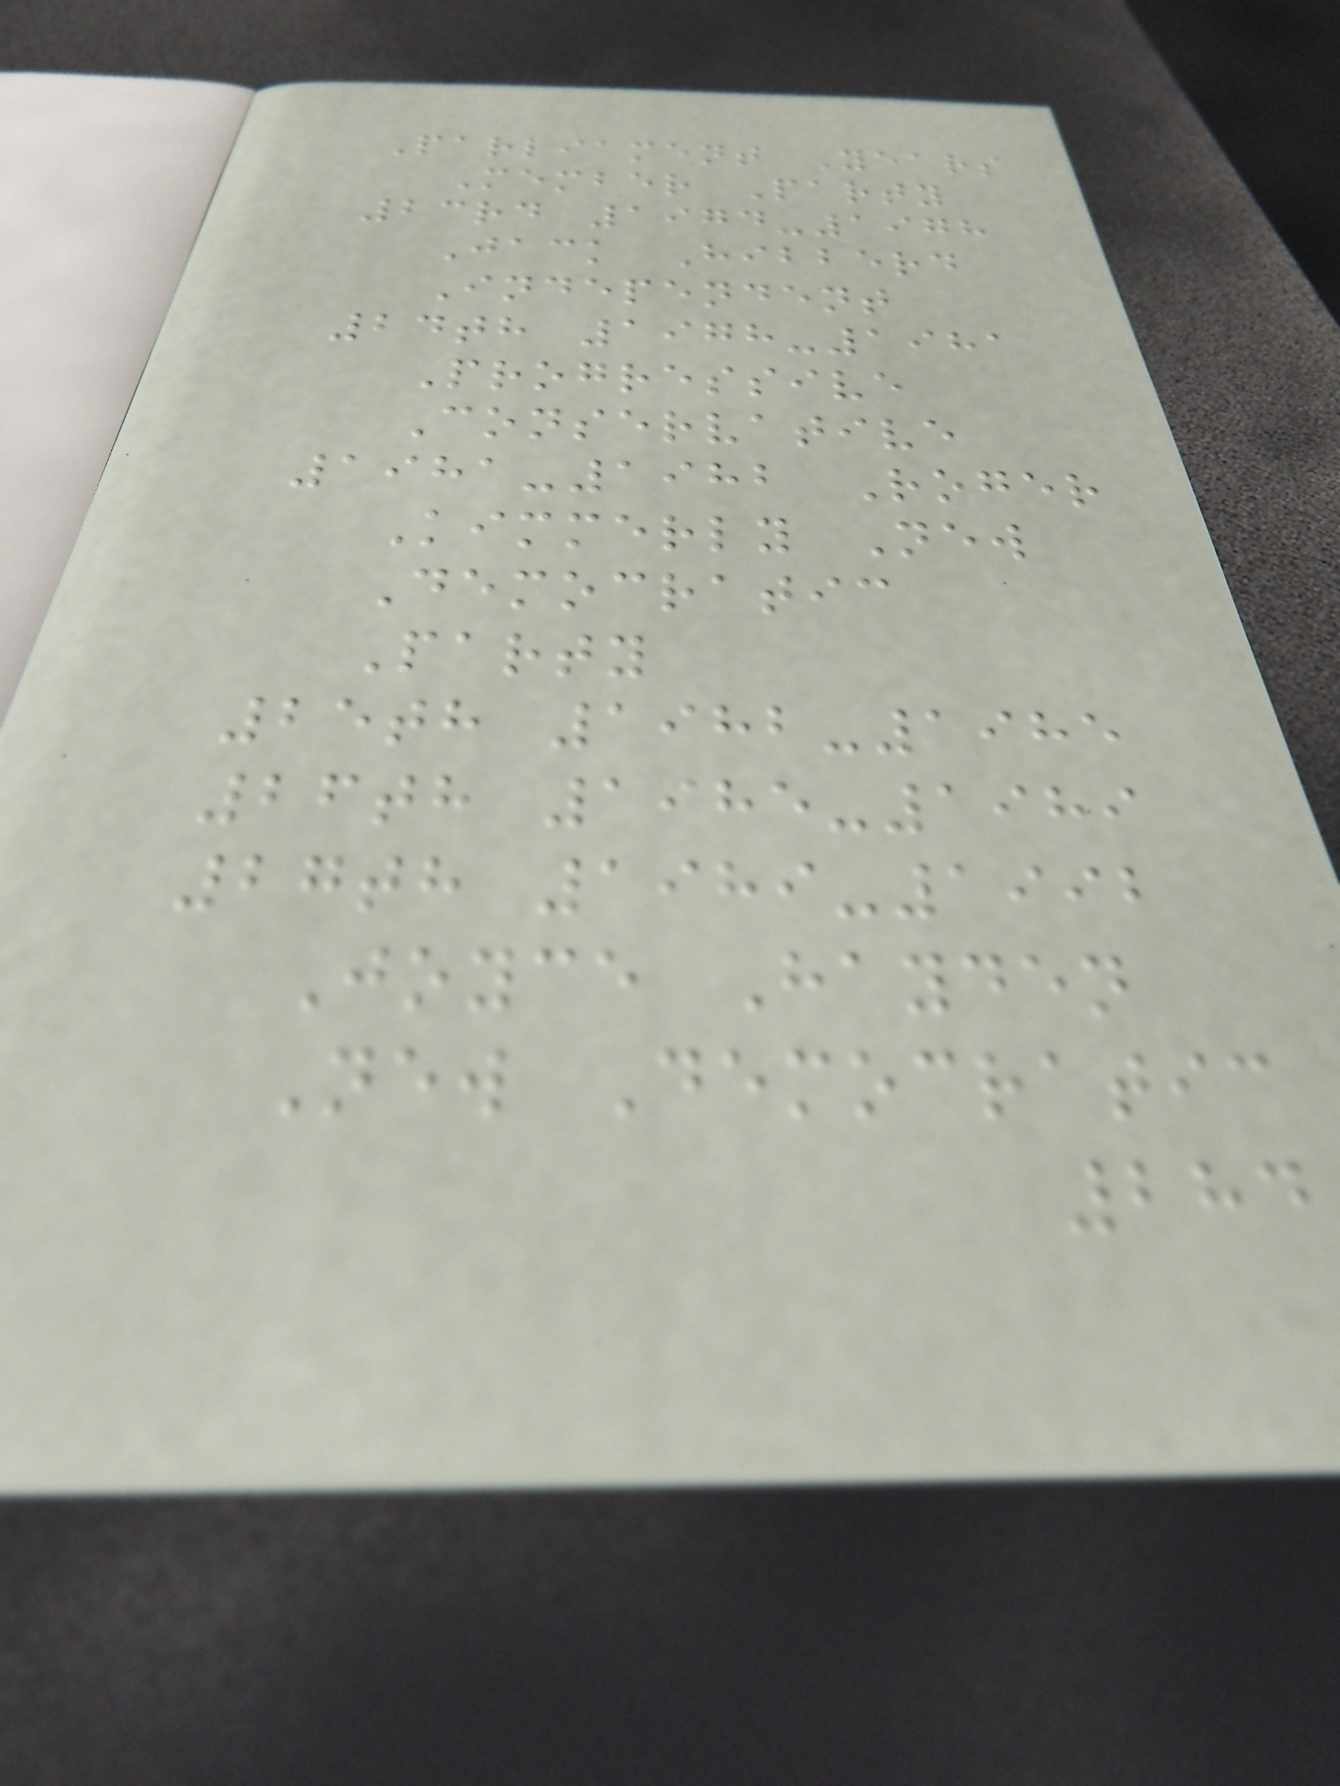Parliament Years
Member Party
23rd 1974-1978
Jack Hibberd
Independent
24th 1978-1981
Progressive
Conservative
1981-1982 Roger
Kimmerly New
Democratic
Party
25th 1982-1985
26th 1985-1989
27th 1989-1992
Joyce Hayden
New Democratic
284
